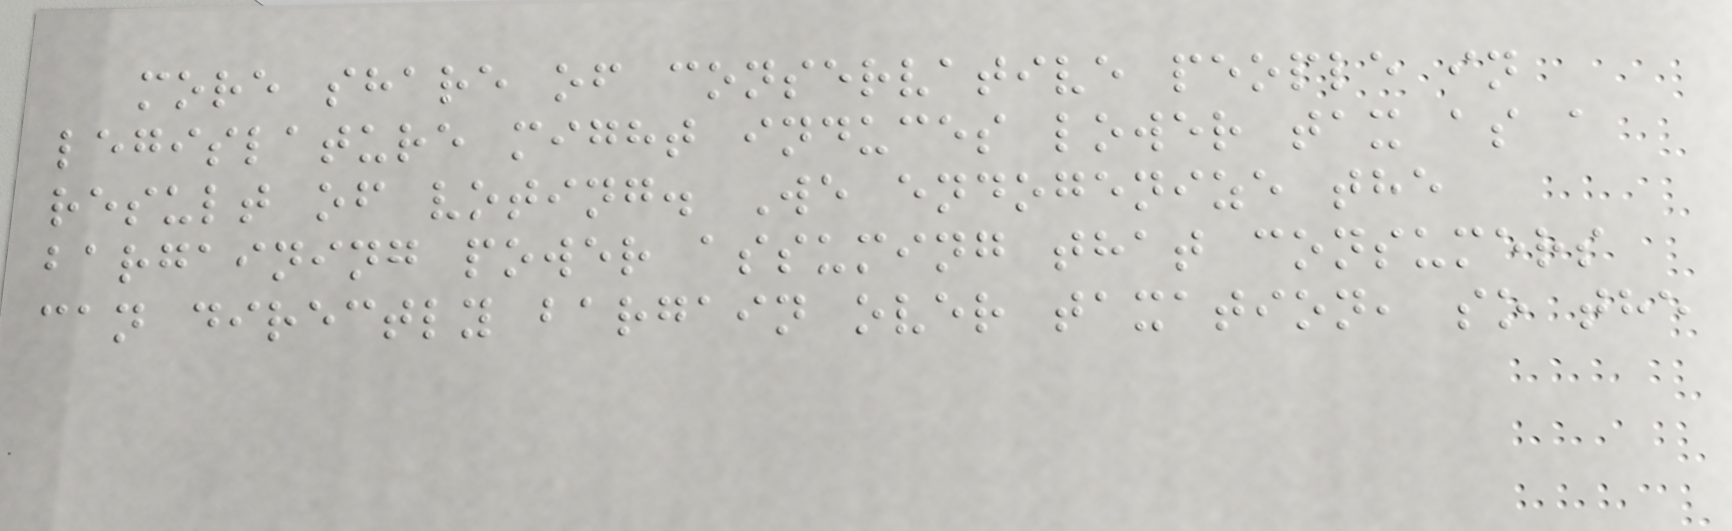more share of conservative people in
legislature might induces lower tax as a
result of voting. We endogenize the
bargaining power assuming that consumers
can directly bargain over taxation, so the
